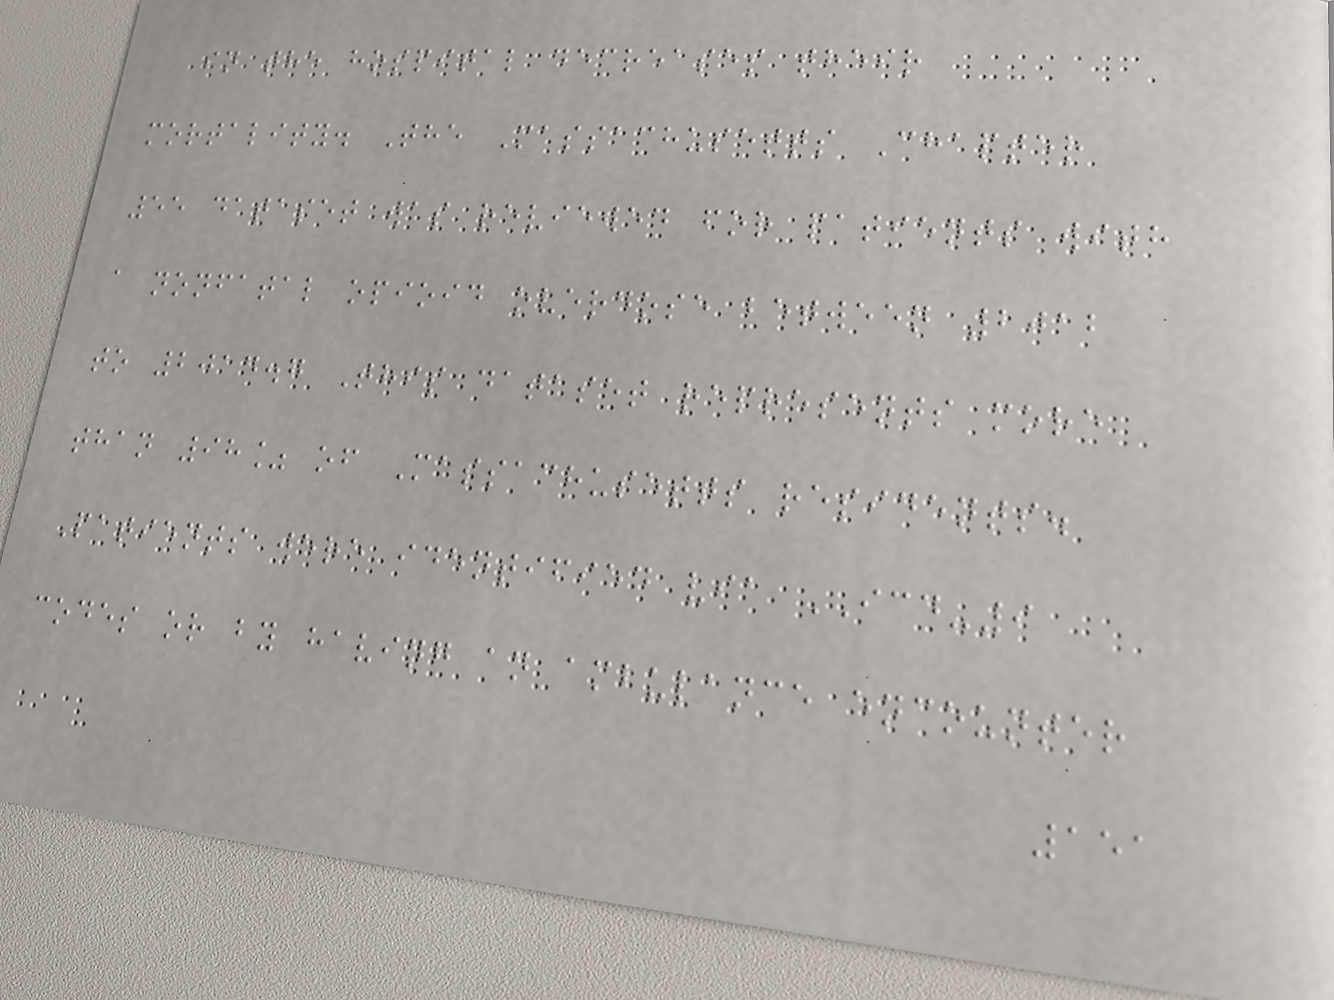in the hospital decreases their
mortality. The Massachusetts Chapter
55 dataset was reviewed for patients with
a nonfatal opioid overdose between 2012
to 2014.7 This dataset represents more
than 98% of Massachusetts residents.
Patients were identified via ICD-9
codes or by having an ambulance encounter
151
